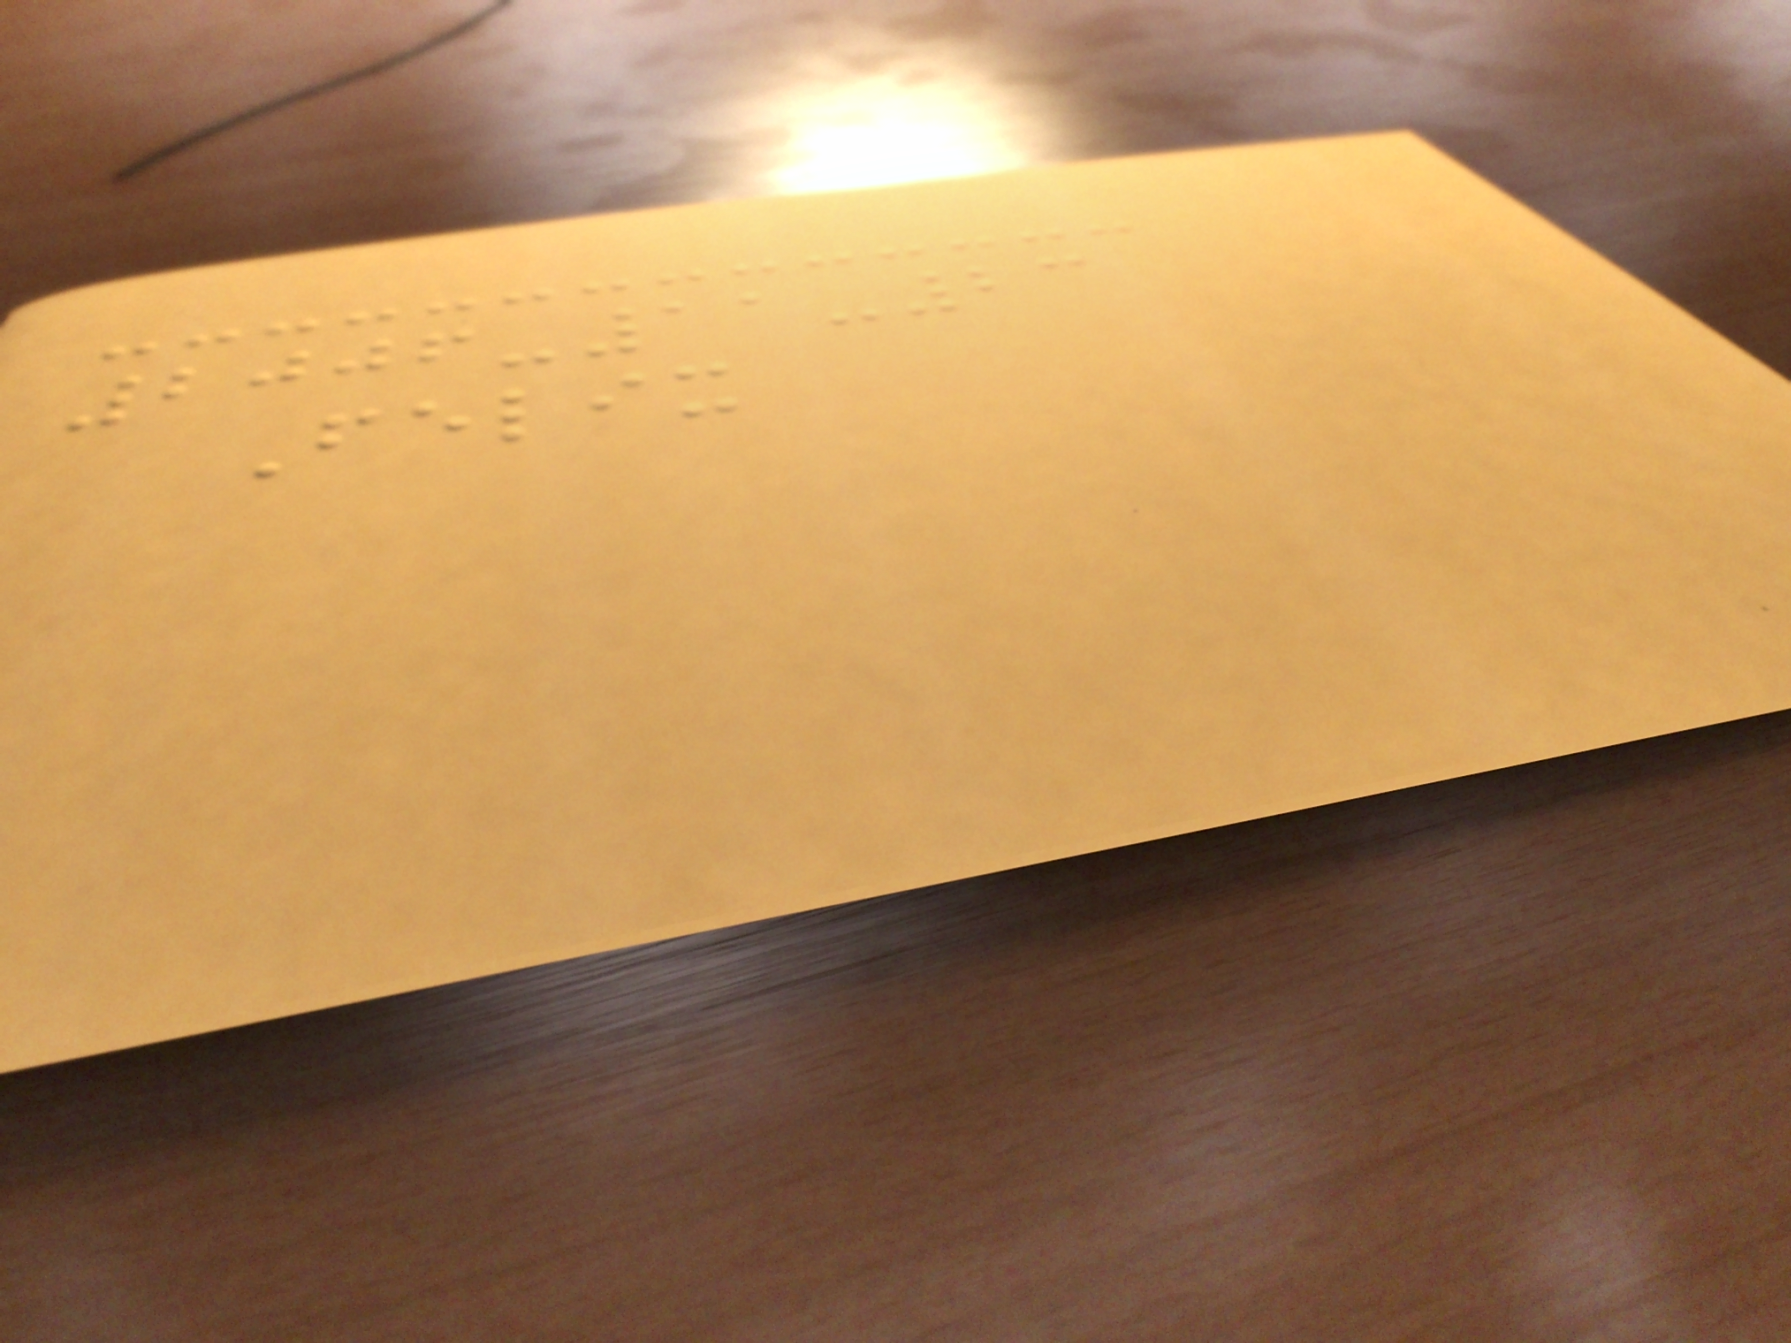2006-11-23
Felix
